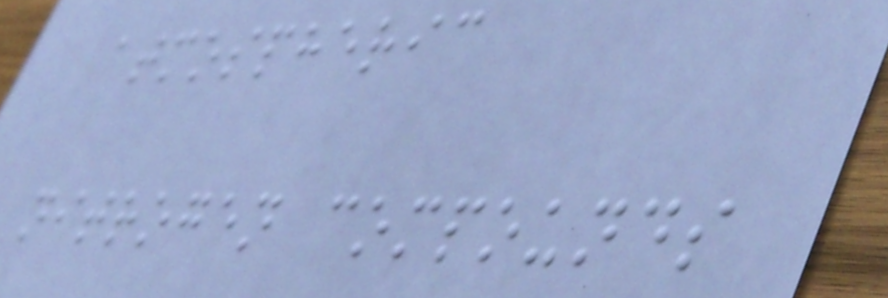atmospheric
nitrogen compounds
